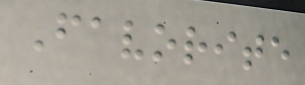Favorite
